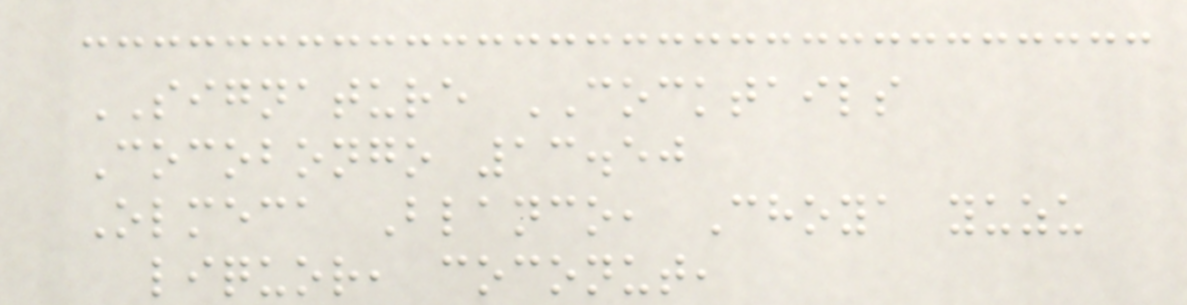SIGNATURE COCKTAILS
Cocobongo 13.50
Olmeca Blanco, Choya yuzu
liquor, coconut,
